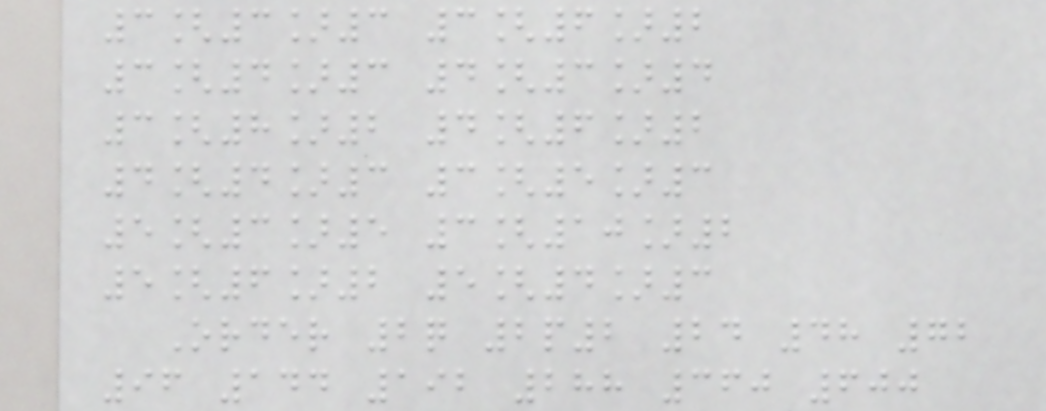3[3]3 3[6]2
3[4]3 4[3]4
3[8]2 4[6]2
4[4]3 3[5]3
5[3]5 3[10]2
5[6]2 5[4]3
Order 2q 2p2 24 48 72
96 144 192 288 360 600
